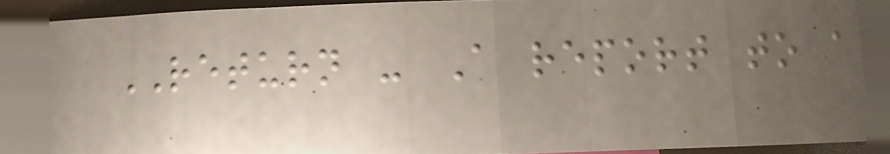RETURN - A report to a
